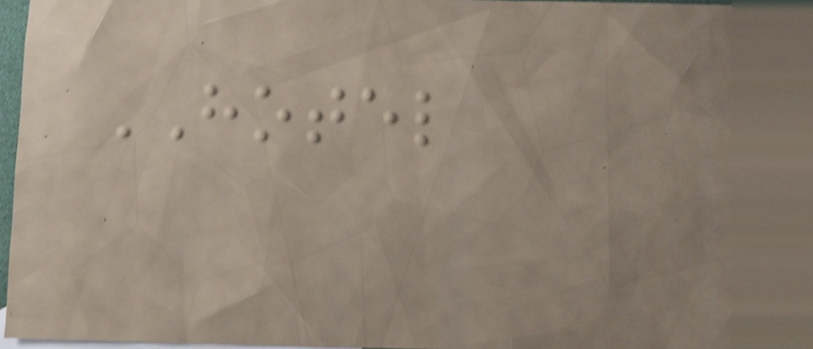HOTEL
